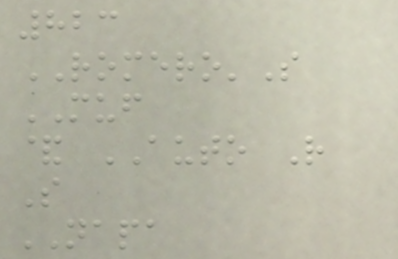823
ROMERO'S
MUF
& AUTO R
S
NAPA
